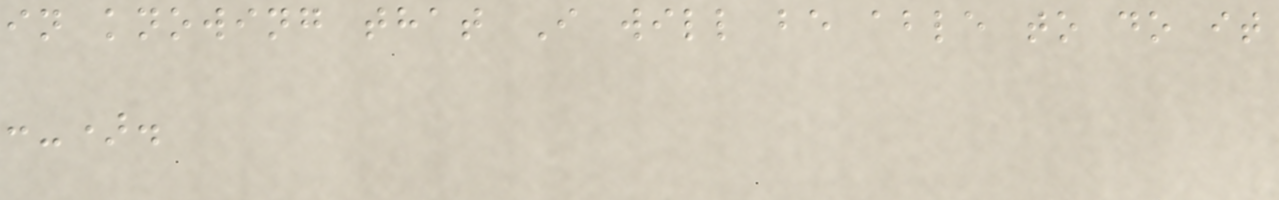in knowing that I will be able to do it
:-).
